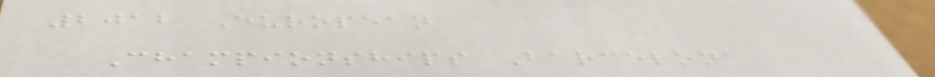2012 European
Championships Barcelona
